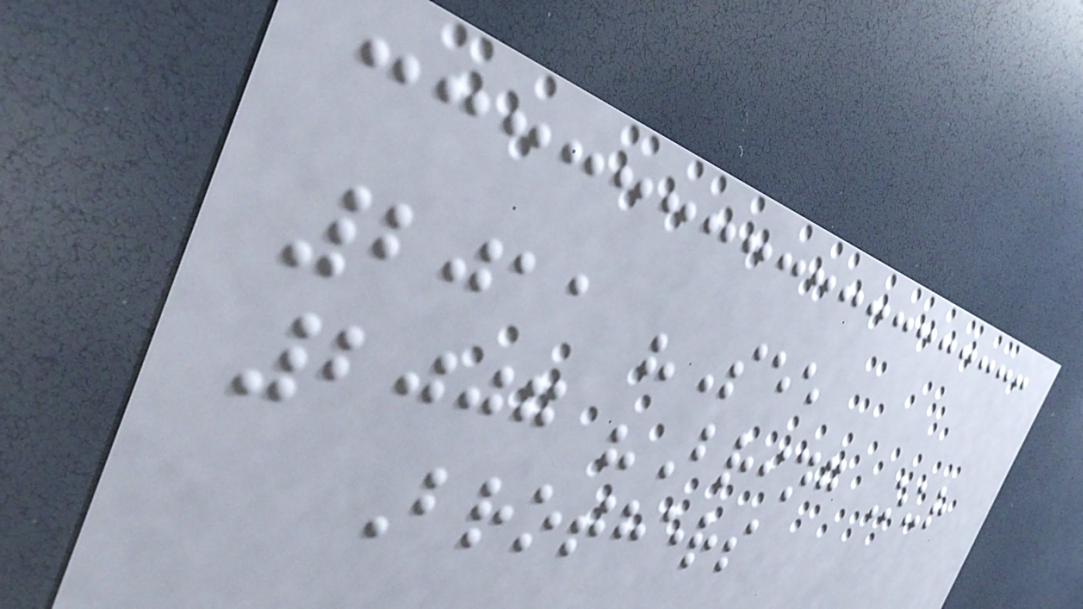2011 "See
2007 "Bring Our
Brothers
